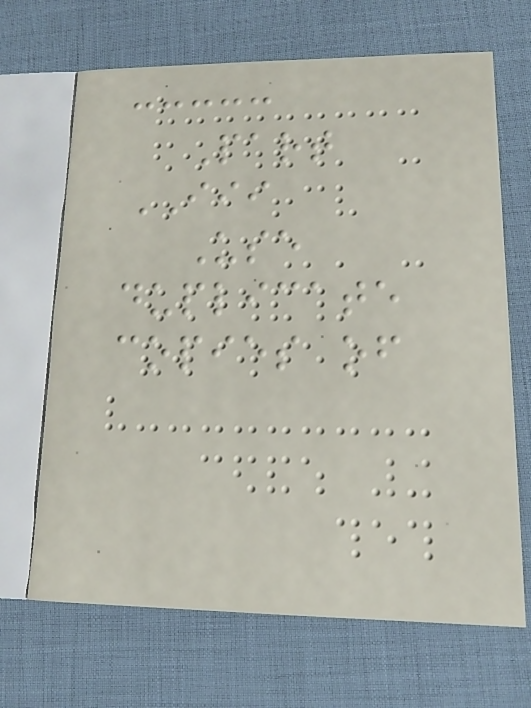Part
III
Use
duplicate
copies of
